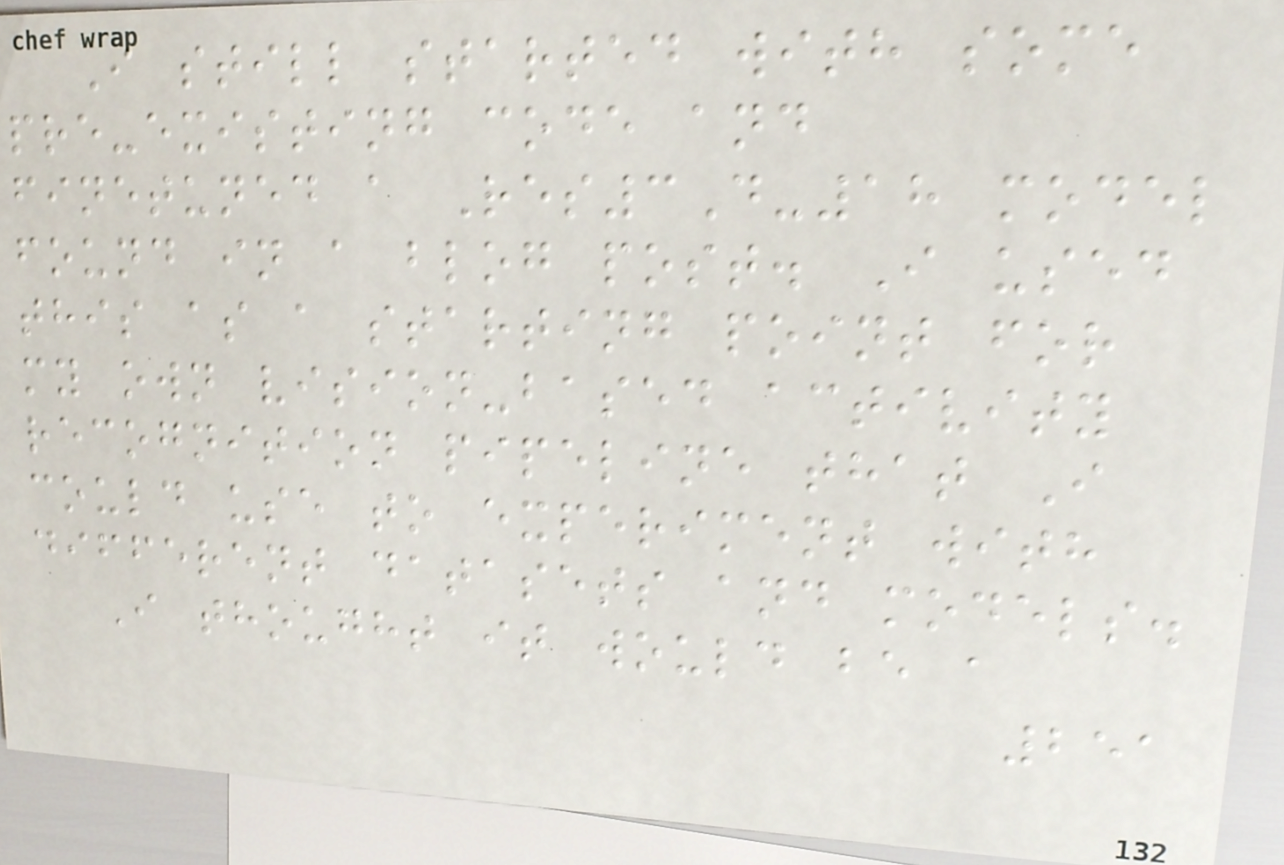I still started with some
pre-existing code and
finetuned a Res3D-18 model
found in a blog post. I used
this as a starting point for
my own vision-based activity
recognition pipeline that I
could use to experiment with
different datasets and models.
I thought it would be a
251
